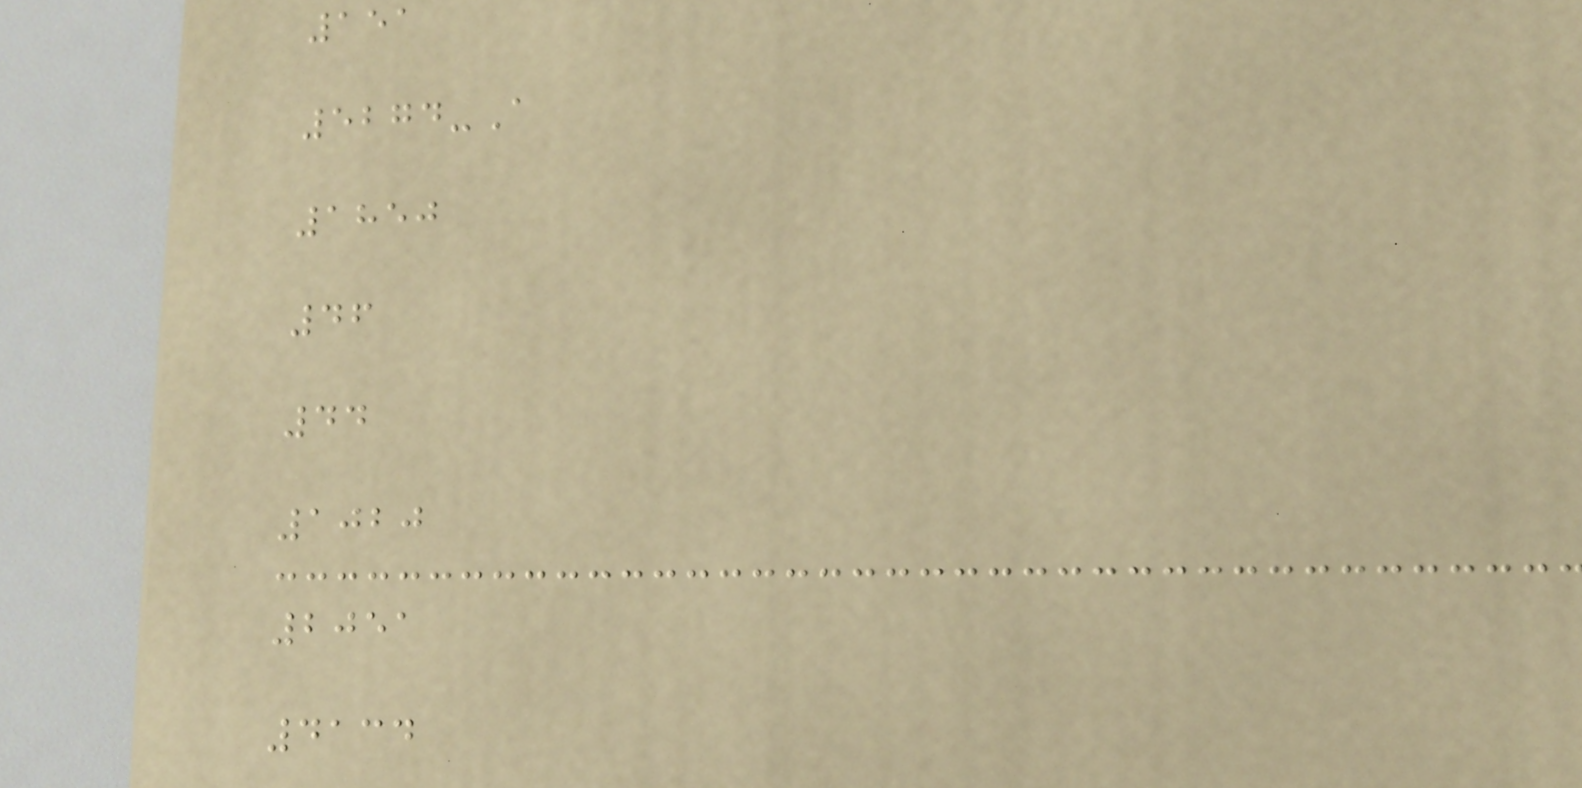151
5274-A
1850
46
44
1020
2051
4134
